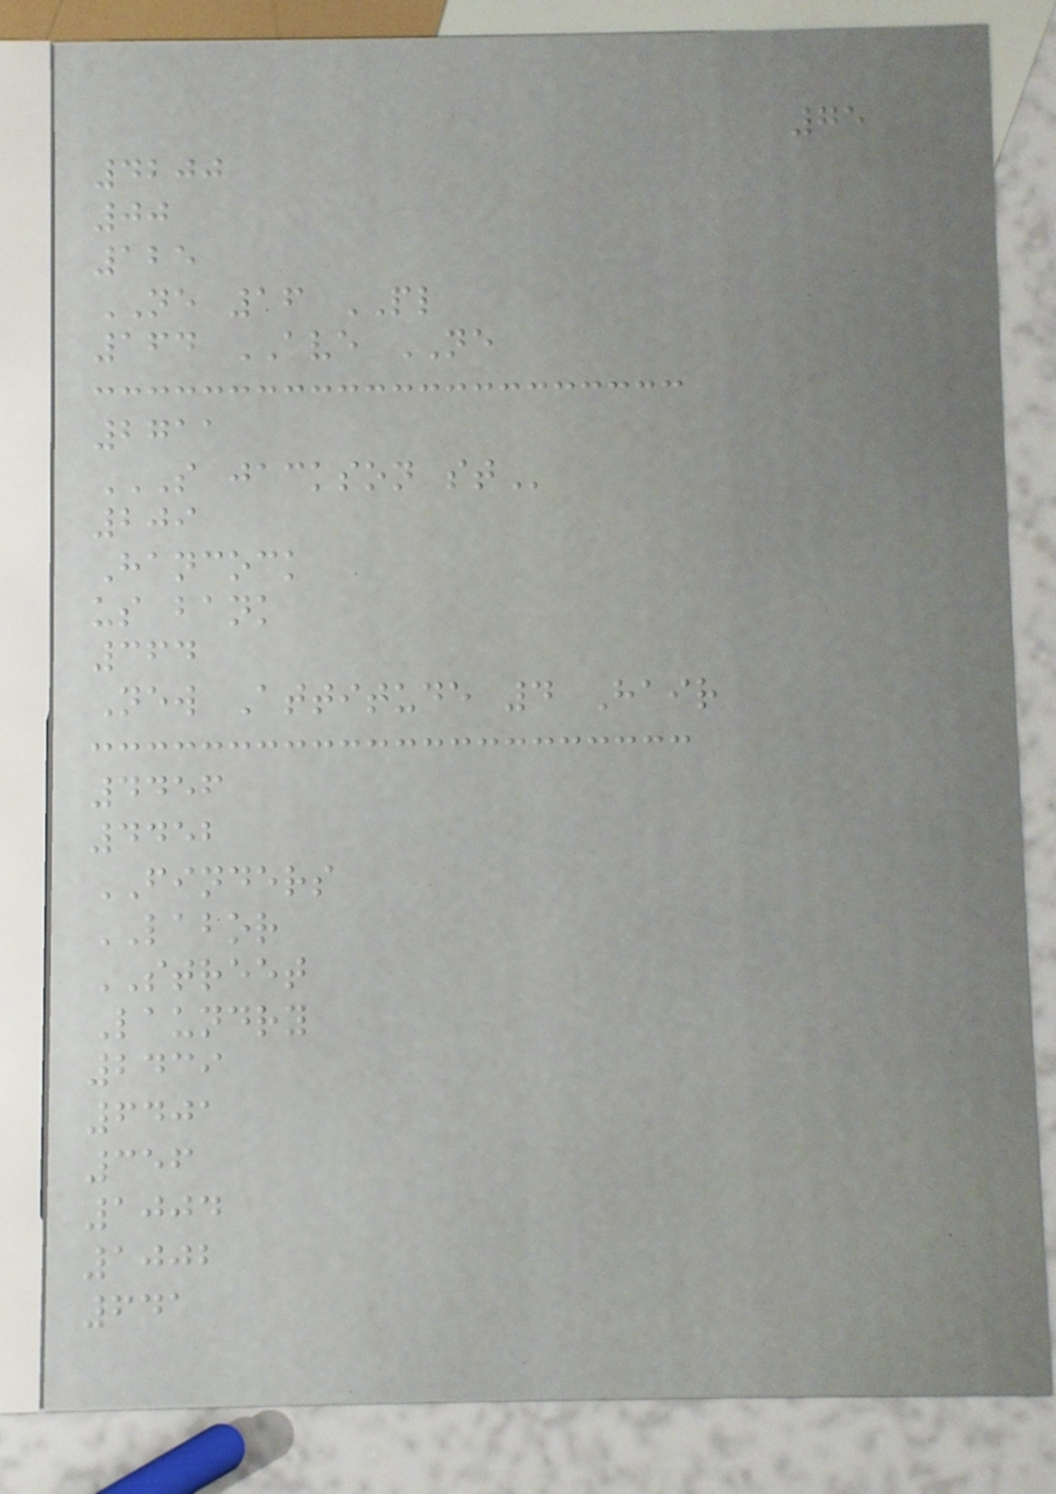75
4200
00
125
NE 16 PL
164 AVE NE
2711
S JACKSON ST
209
Hancock
us bank
364
New Attitude 4 Hair
4456
4452
FINDERS
LABOR
STREET
Laundry
2439
6401
356
1004
1002
641
